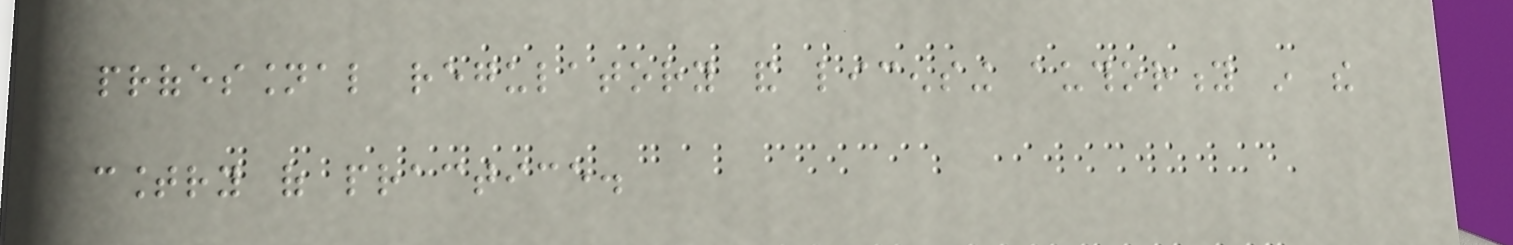professional regulatory and licensing authority in the
country of practice.
